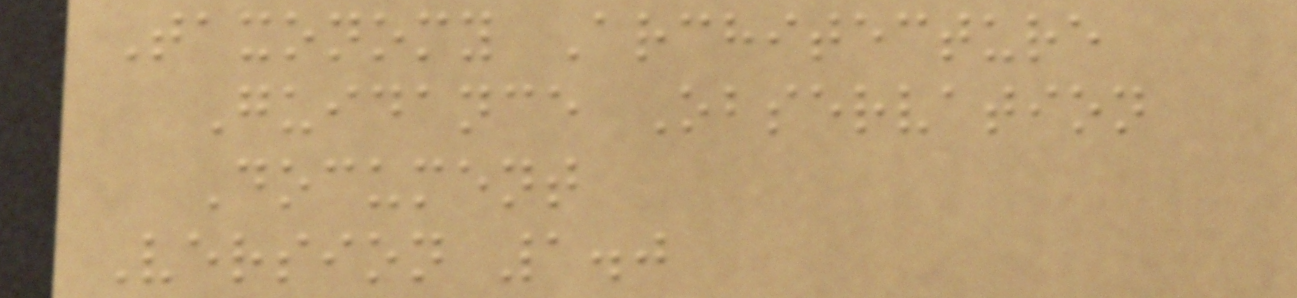Taxonomy Architecture
Guidance Observation
Document
Version 1.0
